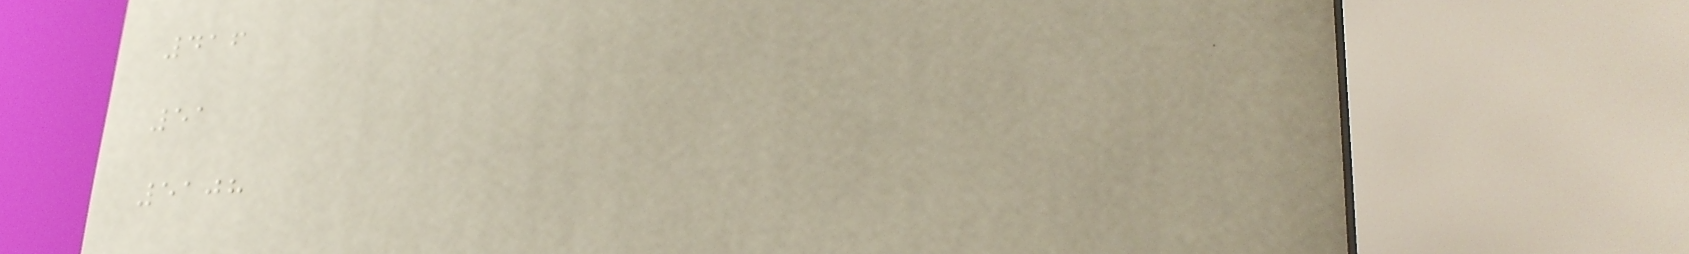416
51
5108
